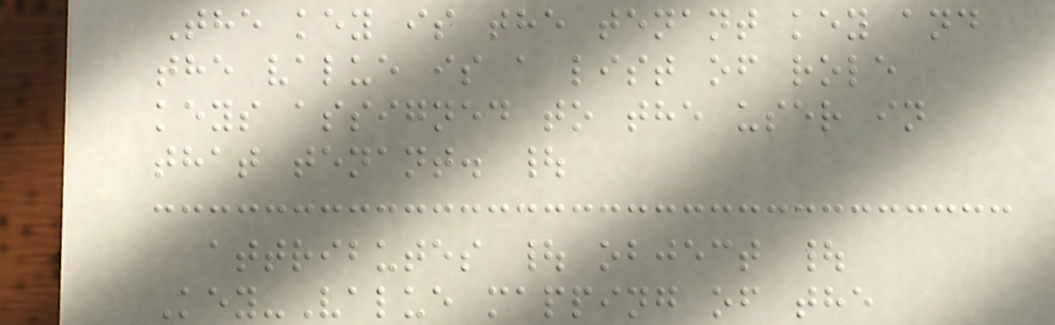The key is the tenant key and
the value is a list of role
keys assigned to the user in
that tenant. |
attributes | object |
Key-Value mapping of the
